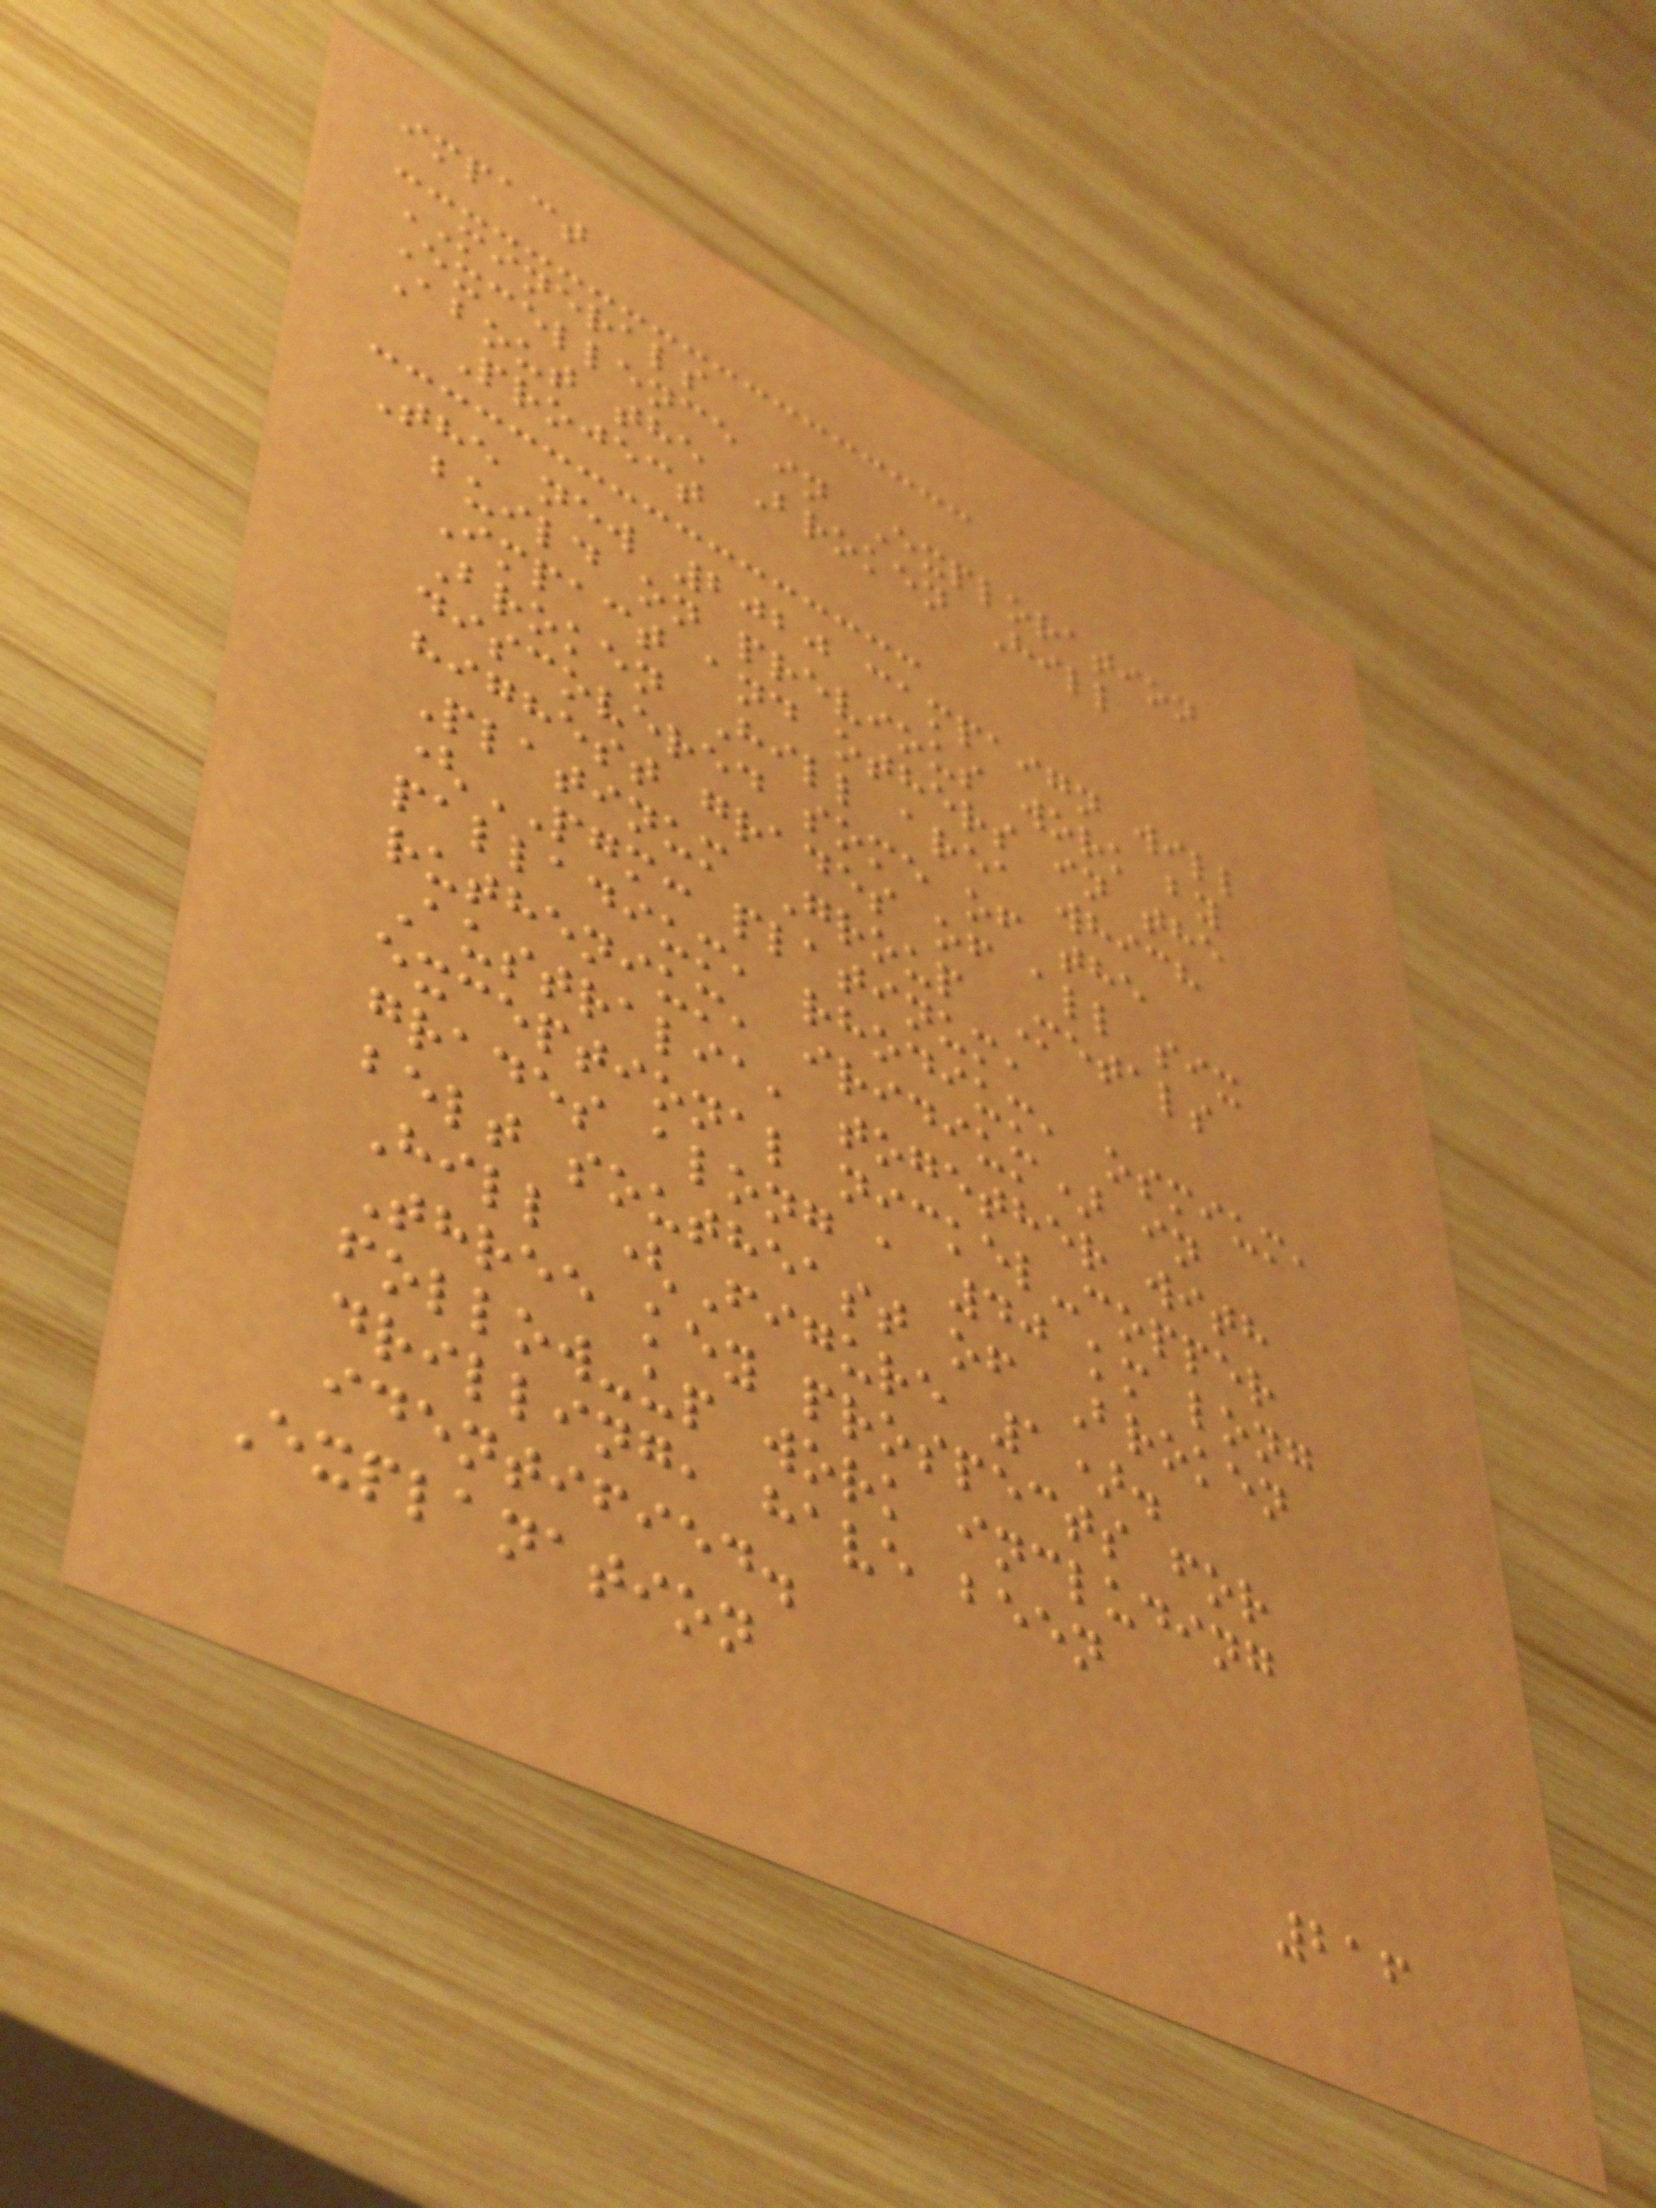impact
MINERALS
Excellence in Exploration
About the Broken Hill
Project
The new 2020 campaign will
build on previous work by
Impact and others in the
Broken Hill area which
discovered some of the
highest grades of all six
Platinum Group Metals
(PGM: platinum,
palladium, rhodium, osmium,
ruthenium, iridium) in
Australia, together with
exceptional nickel-copper
grades along a 40 km long
belt southeast of Broken
Hill (Figure 1).
Three key prospects for
follow-up work including
drilling, have been
identified.
Explanation
216
